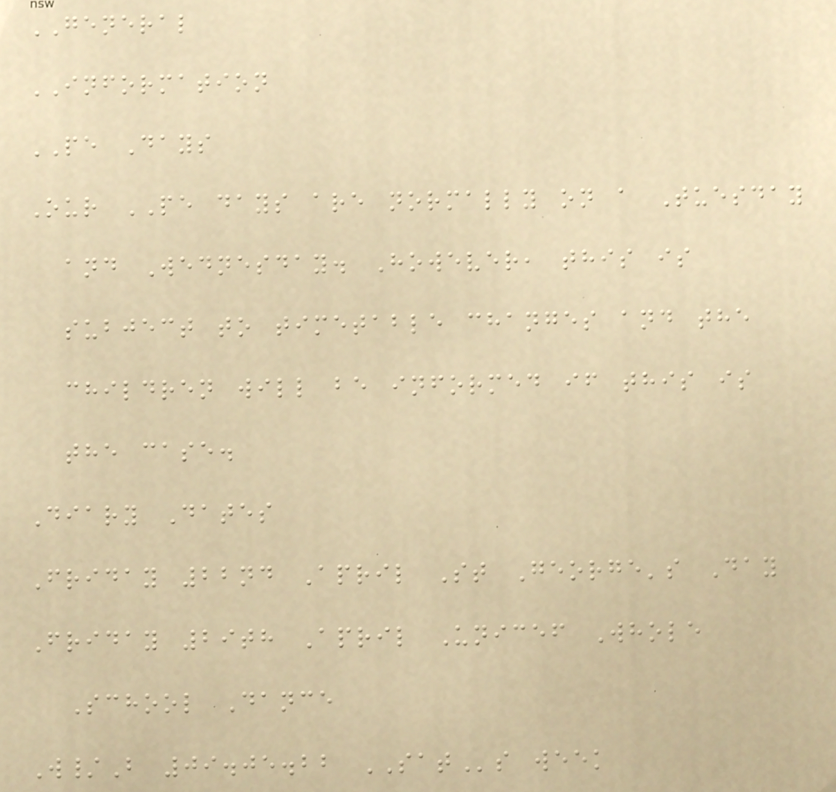GENERAL
INFORMATION
PE Days
Our PE days are normally on a Tuesday
and Wednesday. However, this is
subject to timetable changes and the
children will be informed if this is
the case.
Diary Dates
Friday 22nd April St George's Day
Friday 29th April Unicef Whole
School Dance
W/B 09.05.22 SATs week
